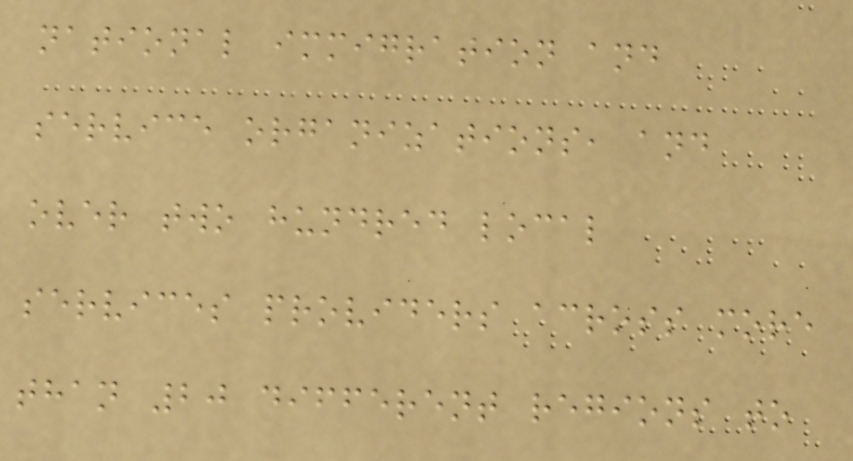national immigration and
service organizations, and
over two hundred local
services providers across more
than 20 different regions to
